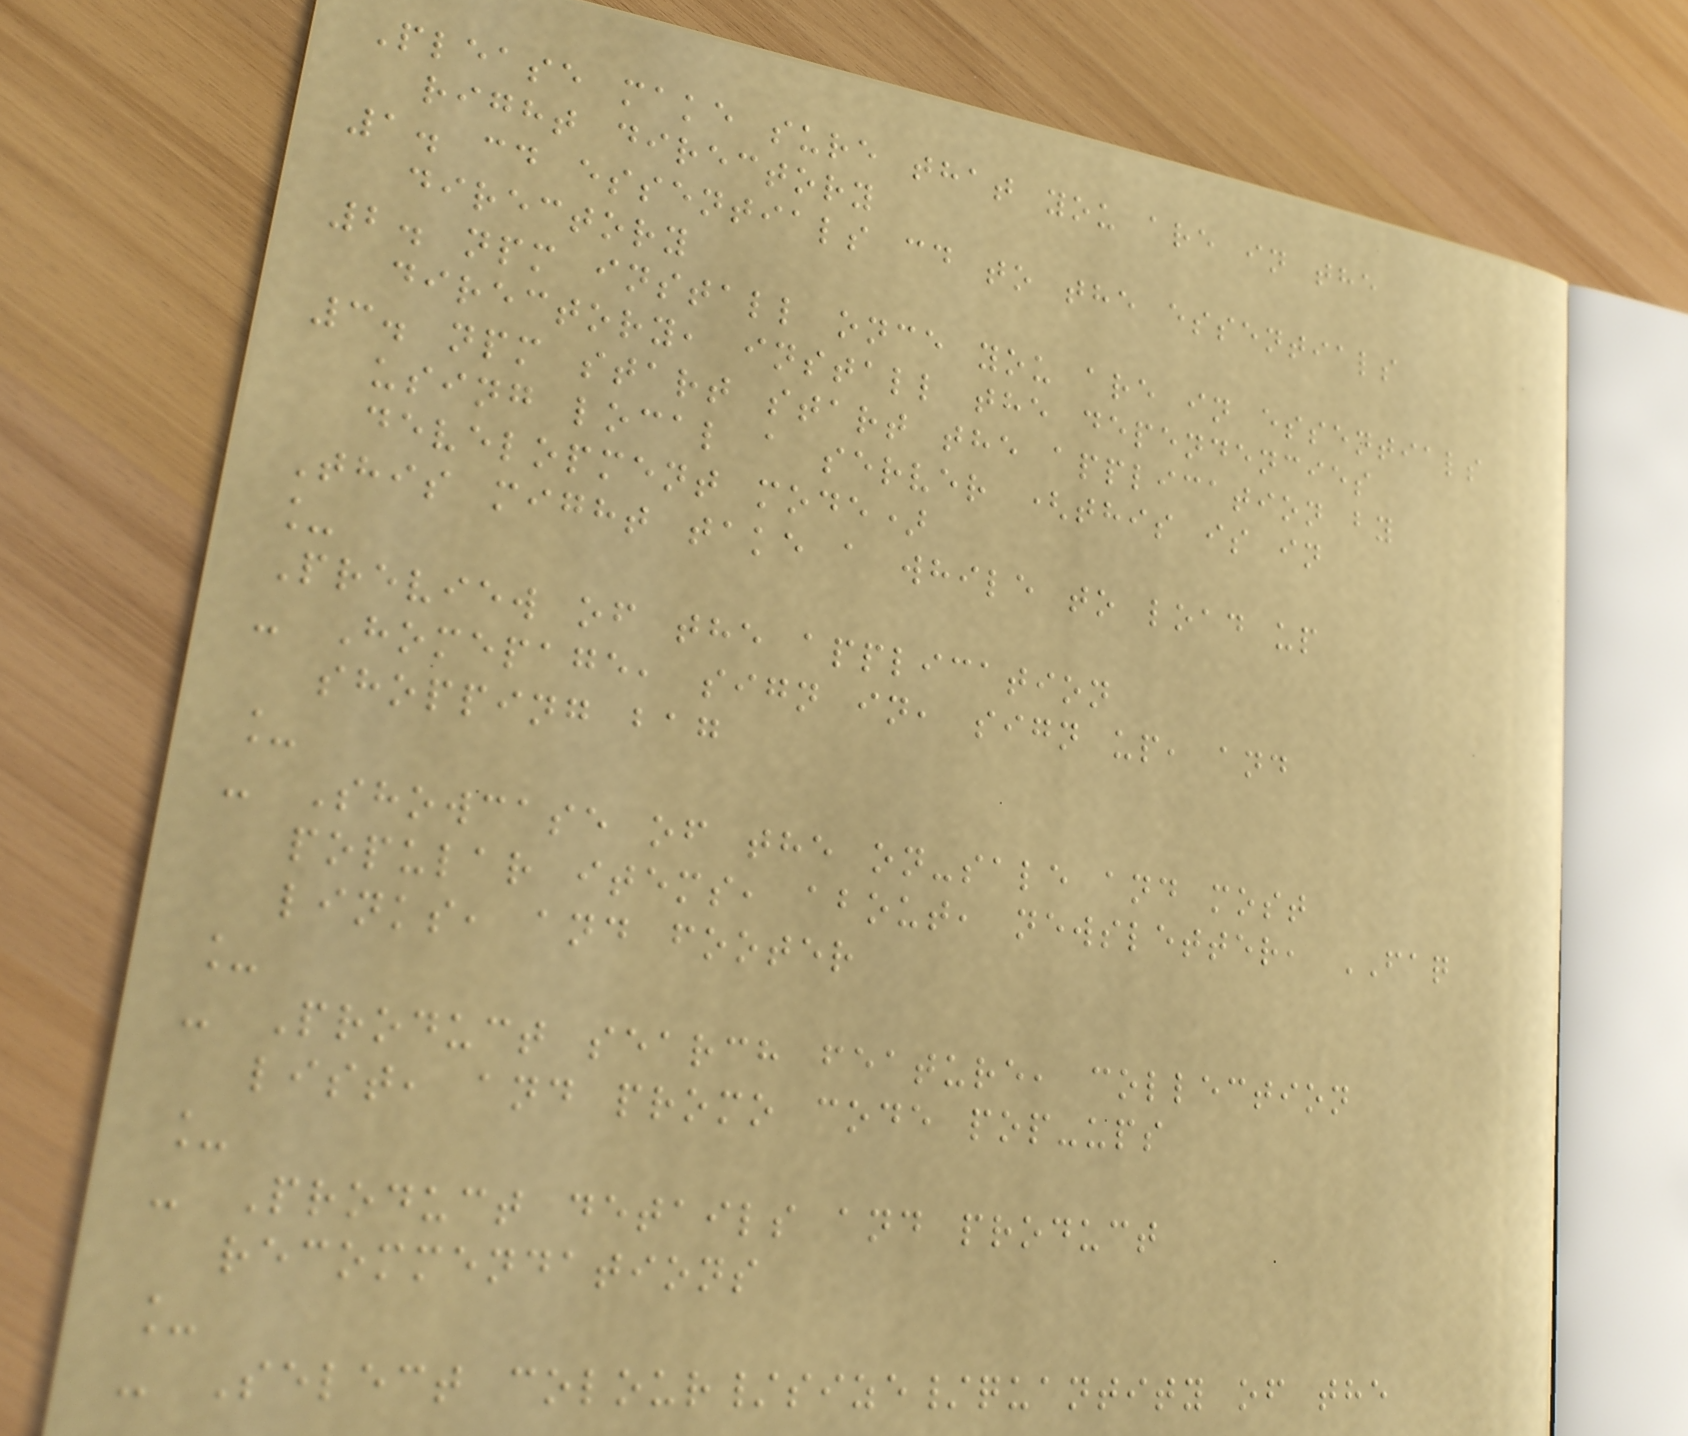Please make sure that you are in the
right directory
1. cd essentials cd to the essentials
directory
2. npm install once you are in essentials
directory, install the dependencies
3. npm start start the application by
using local a server (this is in
development mode)
This might take a while to load up
_
Preview of the application
- Homepage, sign in, sign up, and
shopping bag
_
- Showcase of the on-sale and most
popular items, about, newsletter, FAQ
links, and footer
_
- Product search feature, collection
list, and promo code pop-ups
_
- Product details and product
recommendations
_
- Select colour/size/quantity of the
